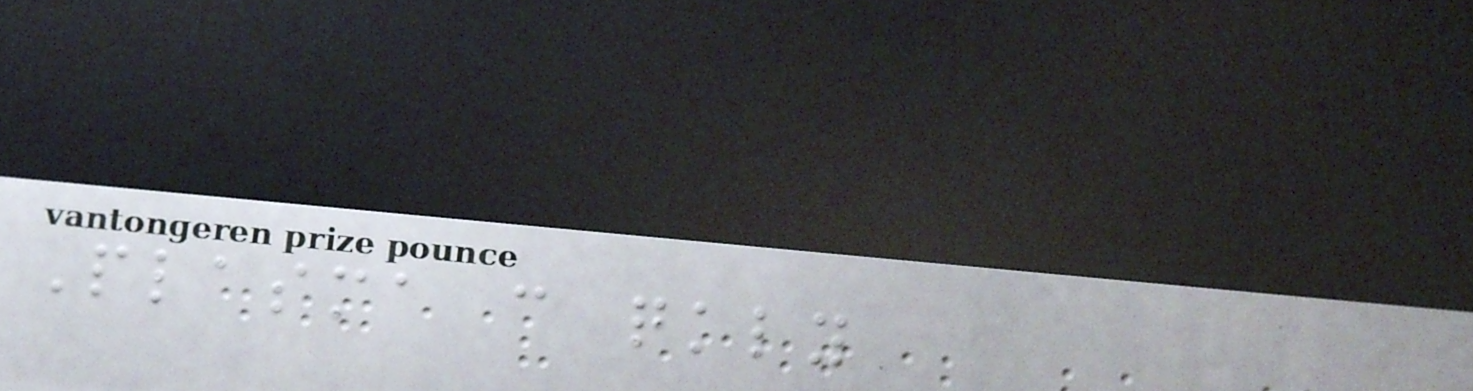Plasma can quickly
